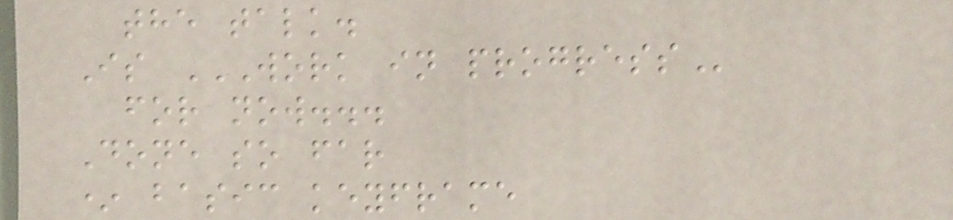the talk.
Is WORK IN PROGRESS
for now...
Done so far
* basic keyframe
